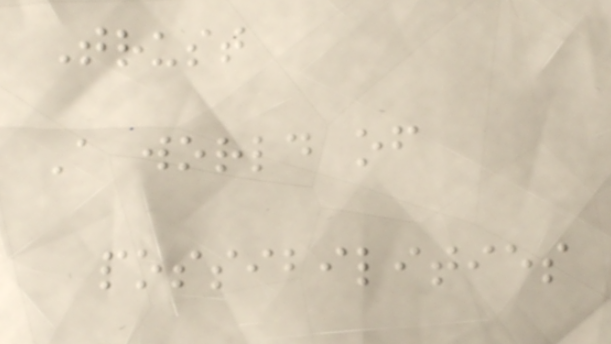Trust
A world of
possibilities
